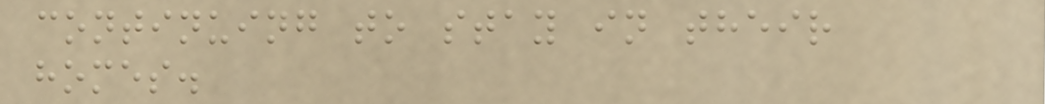continuing to stay in their
homes.
